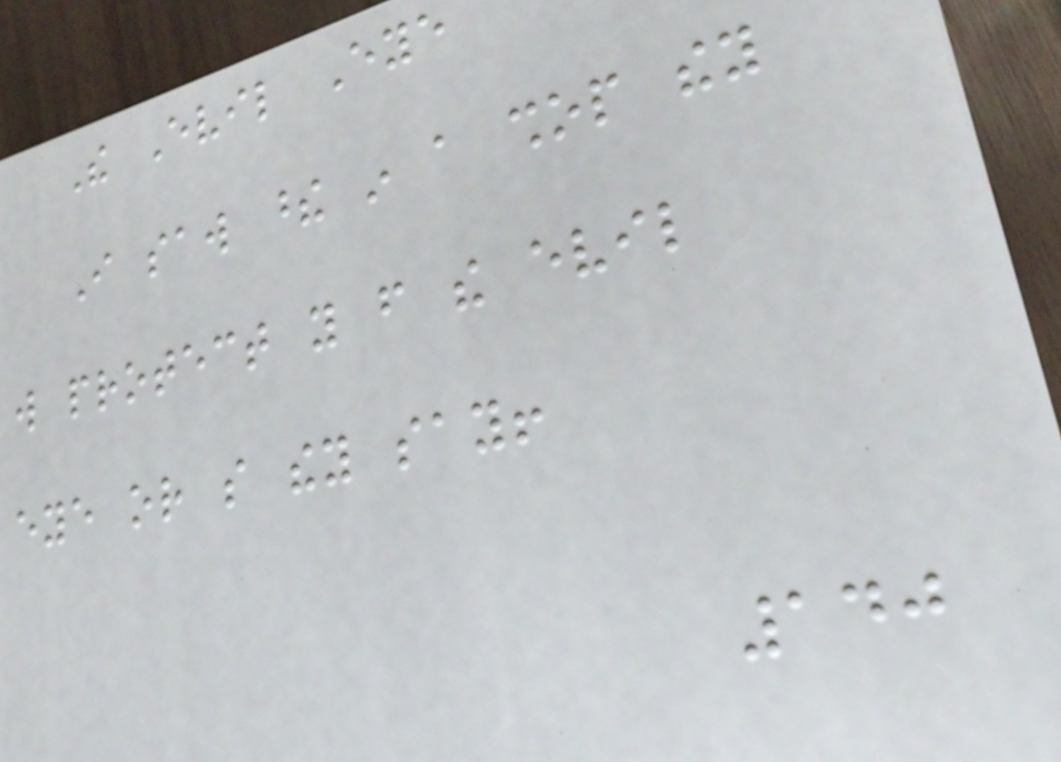The Evil Eye
I saw these in a shop they
will protect you from the evil
eye or so they say!
140
